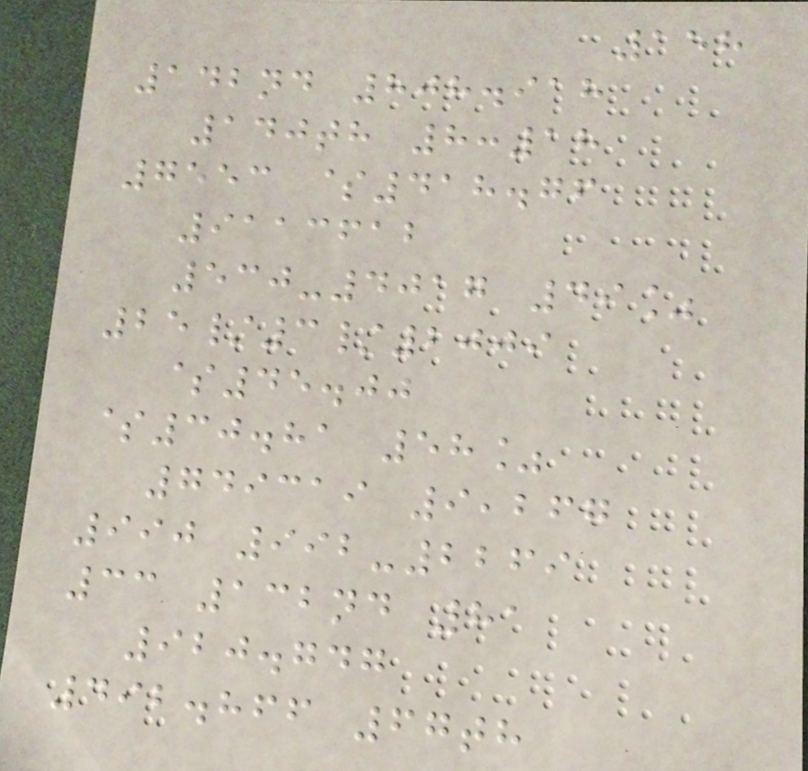158
142nd 808.918
140th 8:18
7553 $418.76
9113612
530-4017 49%
25/3/2009
$45.00
$30.81 58%
749319 9,267
990 992-2269
33 132nd 81
920.747
492.866 67th
